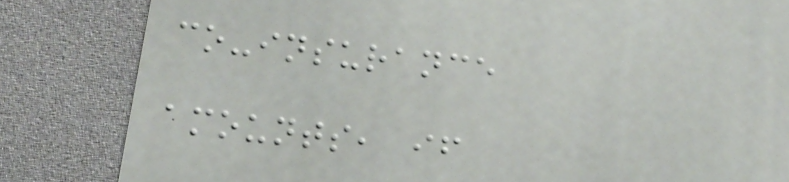co-insurance
amounts, if
